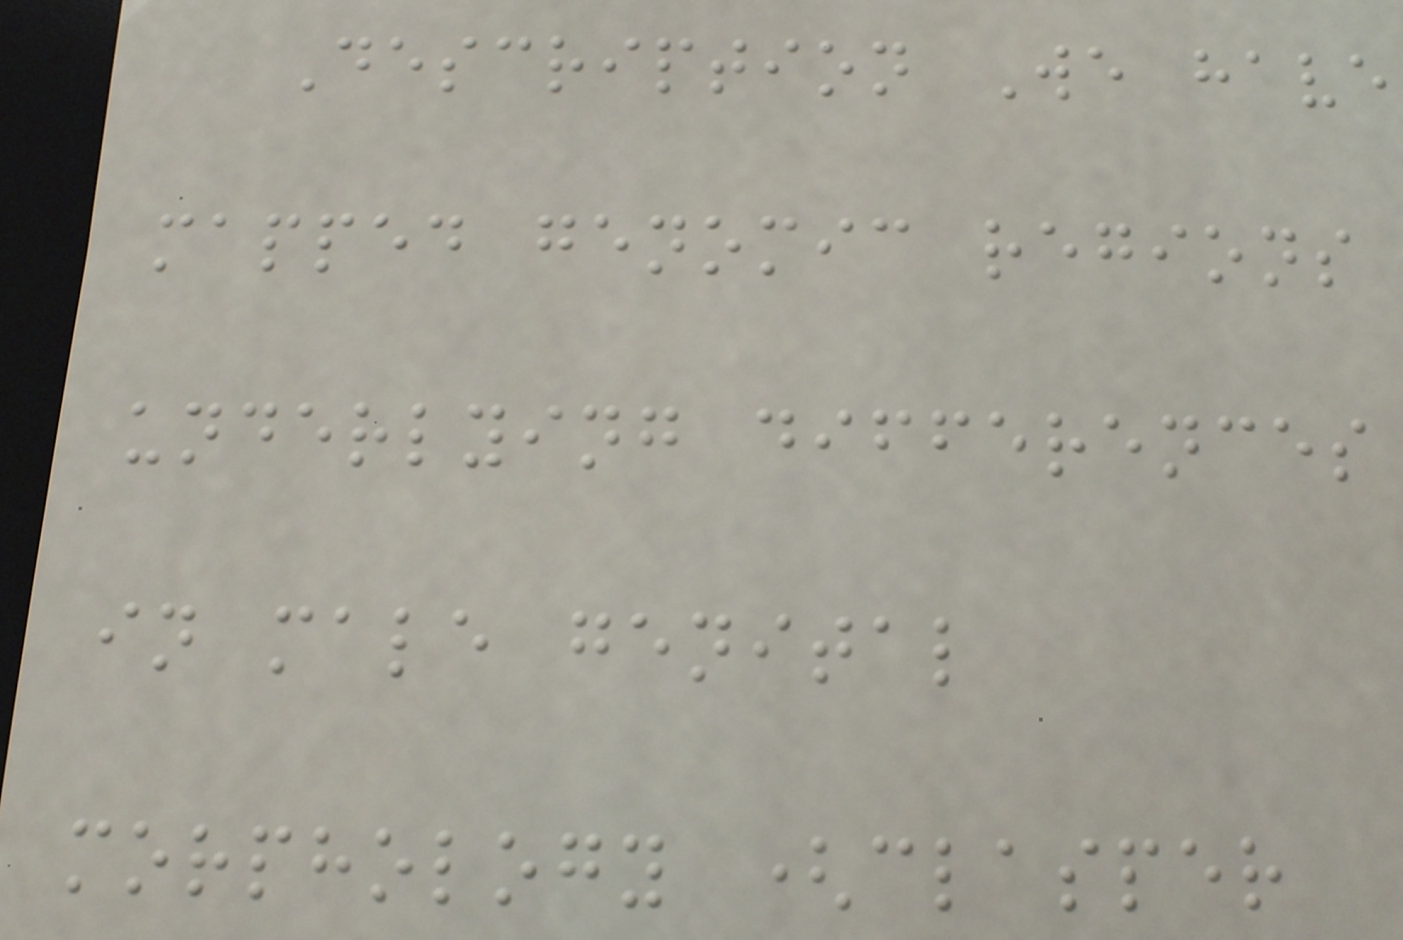Description We have
mapped genomic regions
underlying differences
in male genital
morphology (clasper
